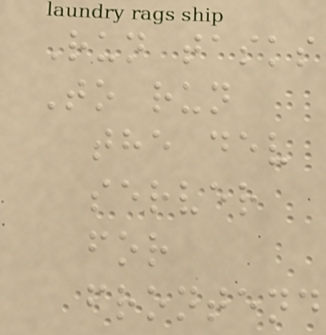Run tasks
To run
the dev
server
for
frontend
